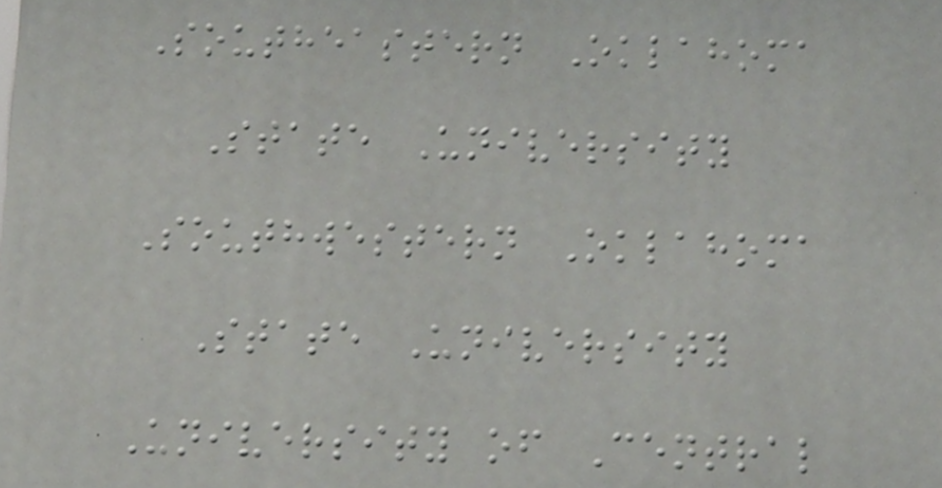Southeastern Oklahoma
State University
Southwestern Oklahoma
State University
University of Central
